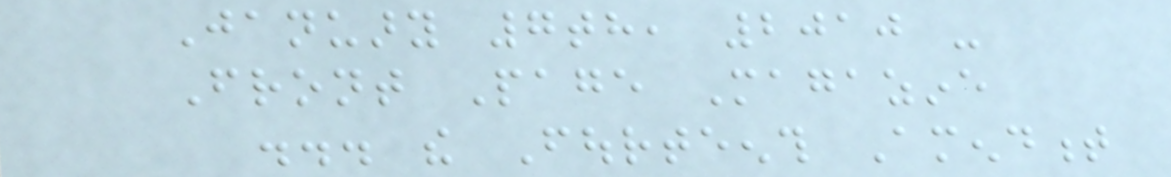January 7th, 2010 -
Front Page Magazine
... the Fourteenth Amendment
